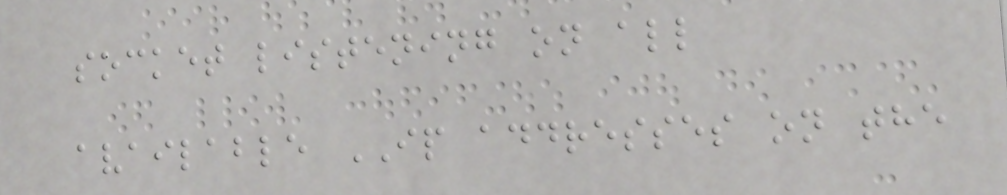socket listening on all
available IP addresses on the
